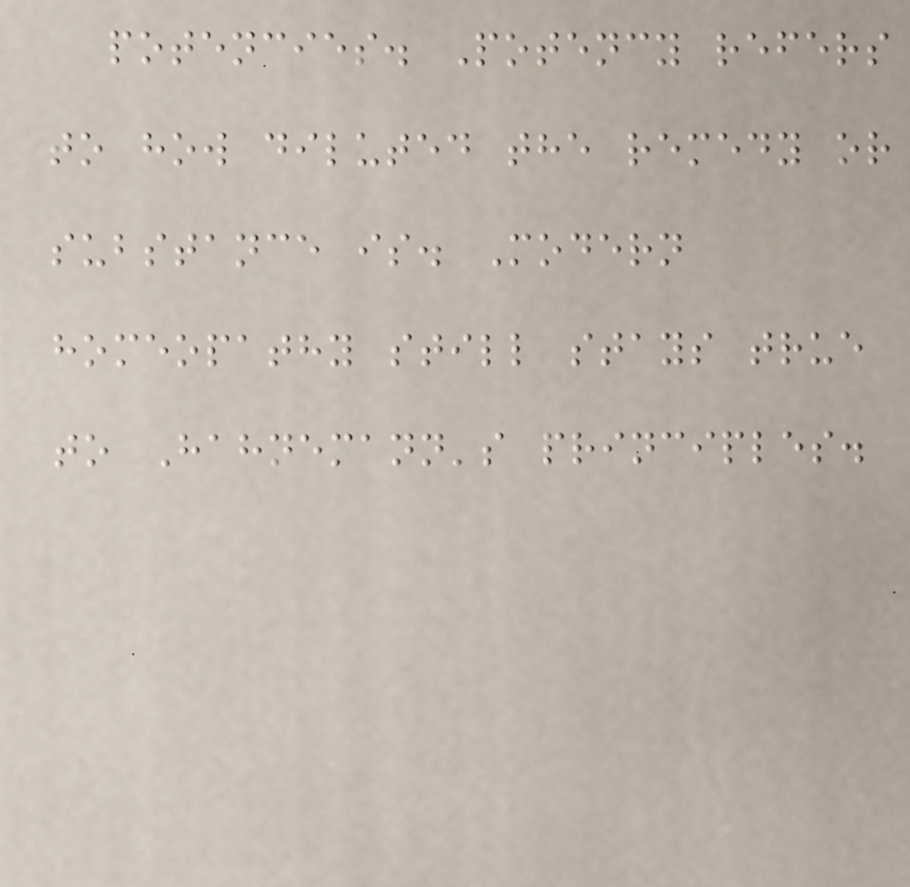potencies. Potency refers
to how diluted the remedy or
substance is. Modern
homeopathy still stays true
to Hahnemann's principles.
